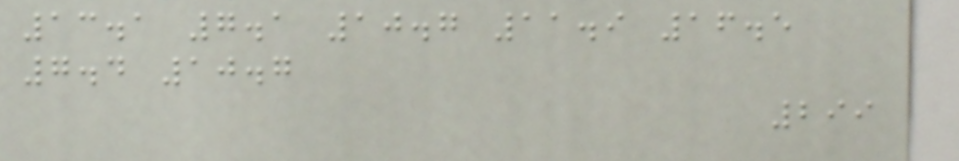13.1 7.1 10.7 11.9 16.5
7.4 10.7
299
